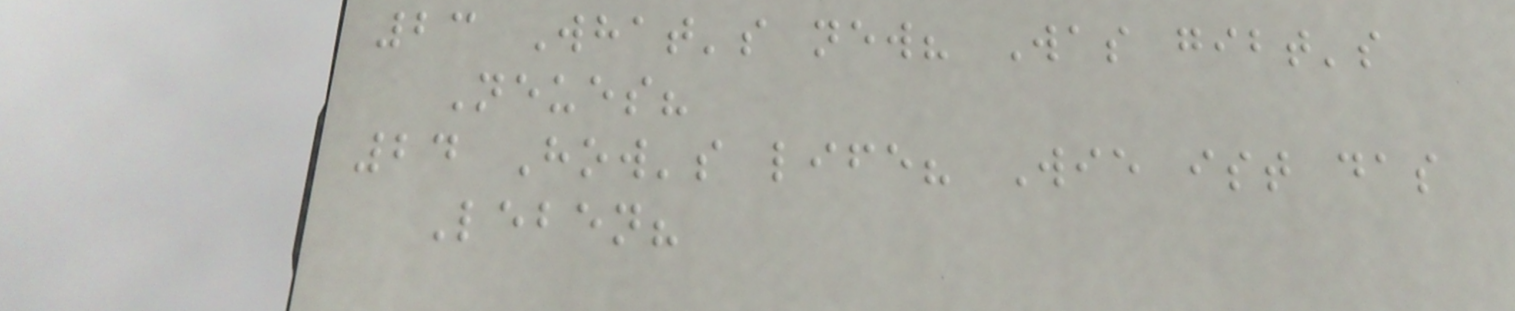23 What's new? Was gibt's
Neues?
24 How's life? Wie ist das
Leben?
